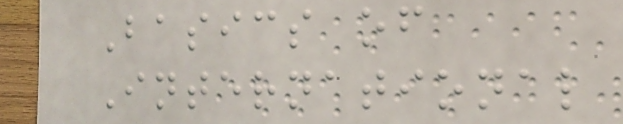Basics of
International
